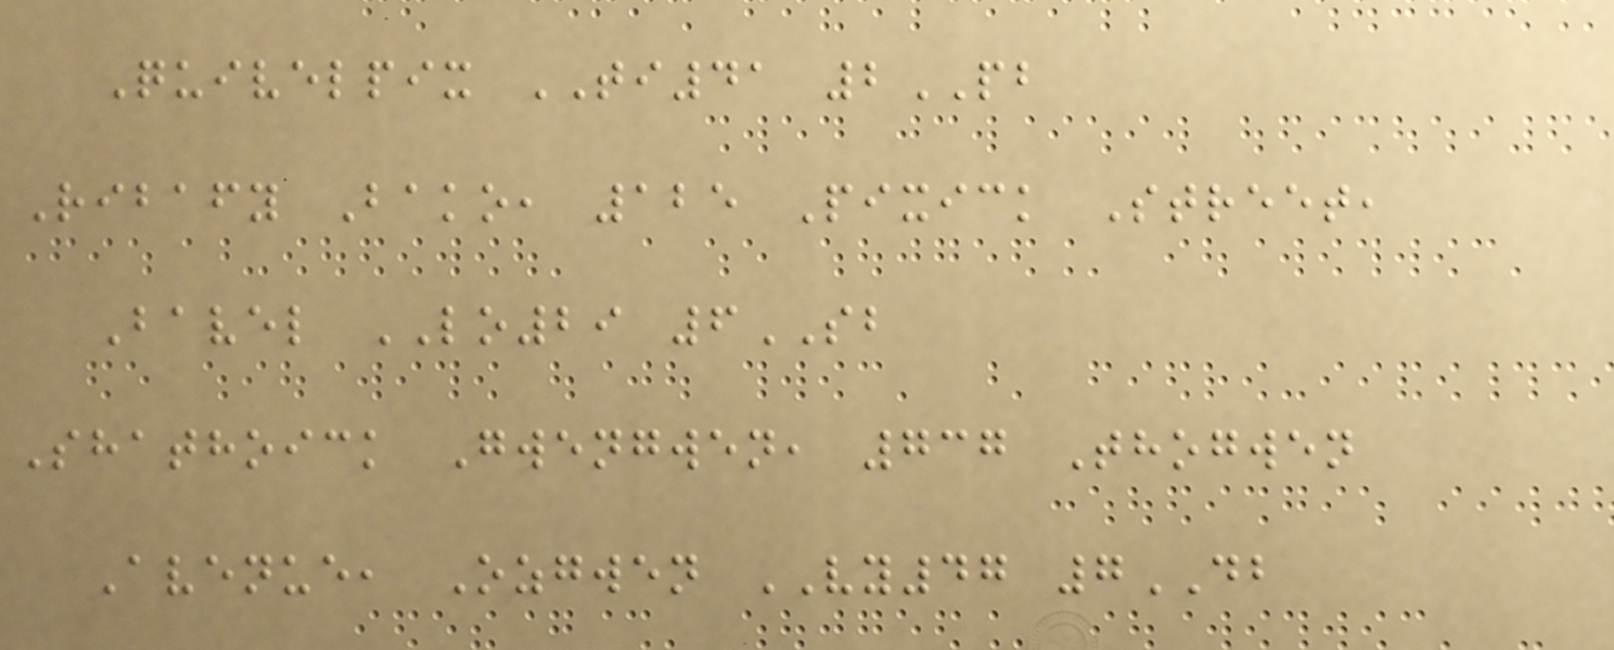Quivelpix TI41 2PB
Ribafy Bako, 125 Pixick Street,
Bavel LO29 6SB
Shathoick Gwengwen, 737 Thogwen
Avenue, Ozgwen VY47 7DB
